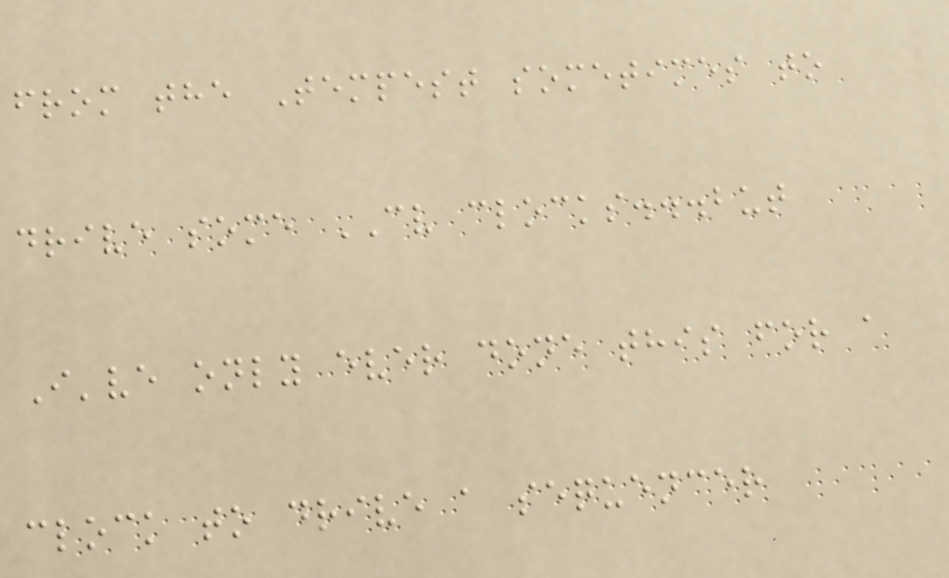from the Tempest sometimes to
drive some CV clocks...but
I've only ever done this for a
clock to drive a sequencer
